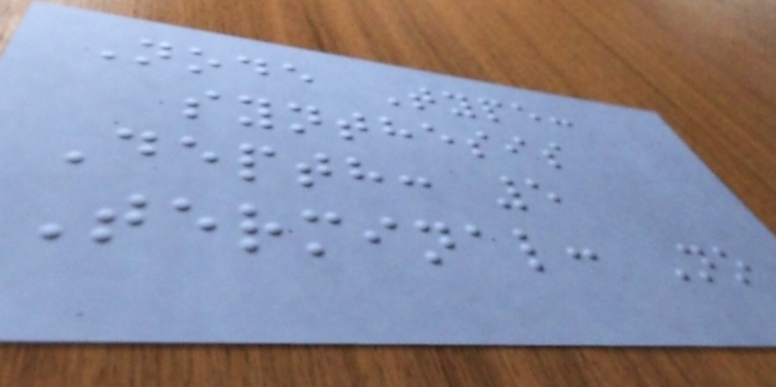Node Type:
synthesis
Depth: 5
Terminal: No
